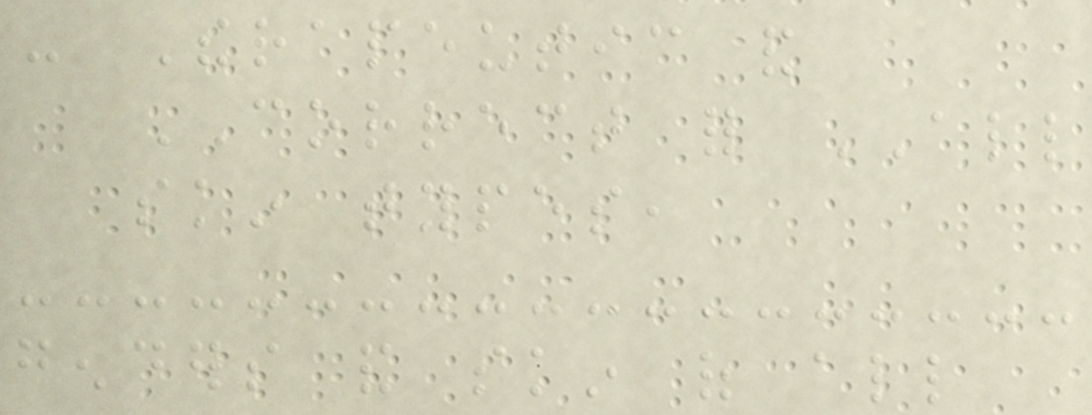- Therapeutic and
CORRECT for ALL
skin types,
genders and skin of all
